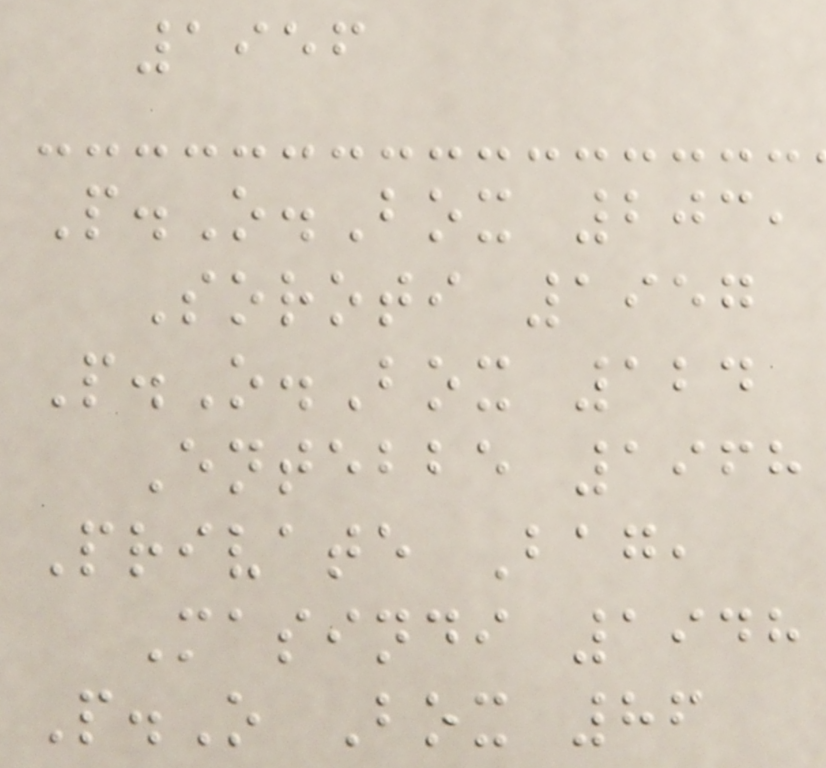1956
P.O.Box 203,
Soroti 1957
P.O.Box 124
Entebbe 1968
Private Bag,
Masindi 1948
P.O Box 86
